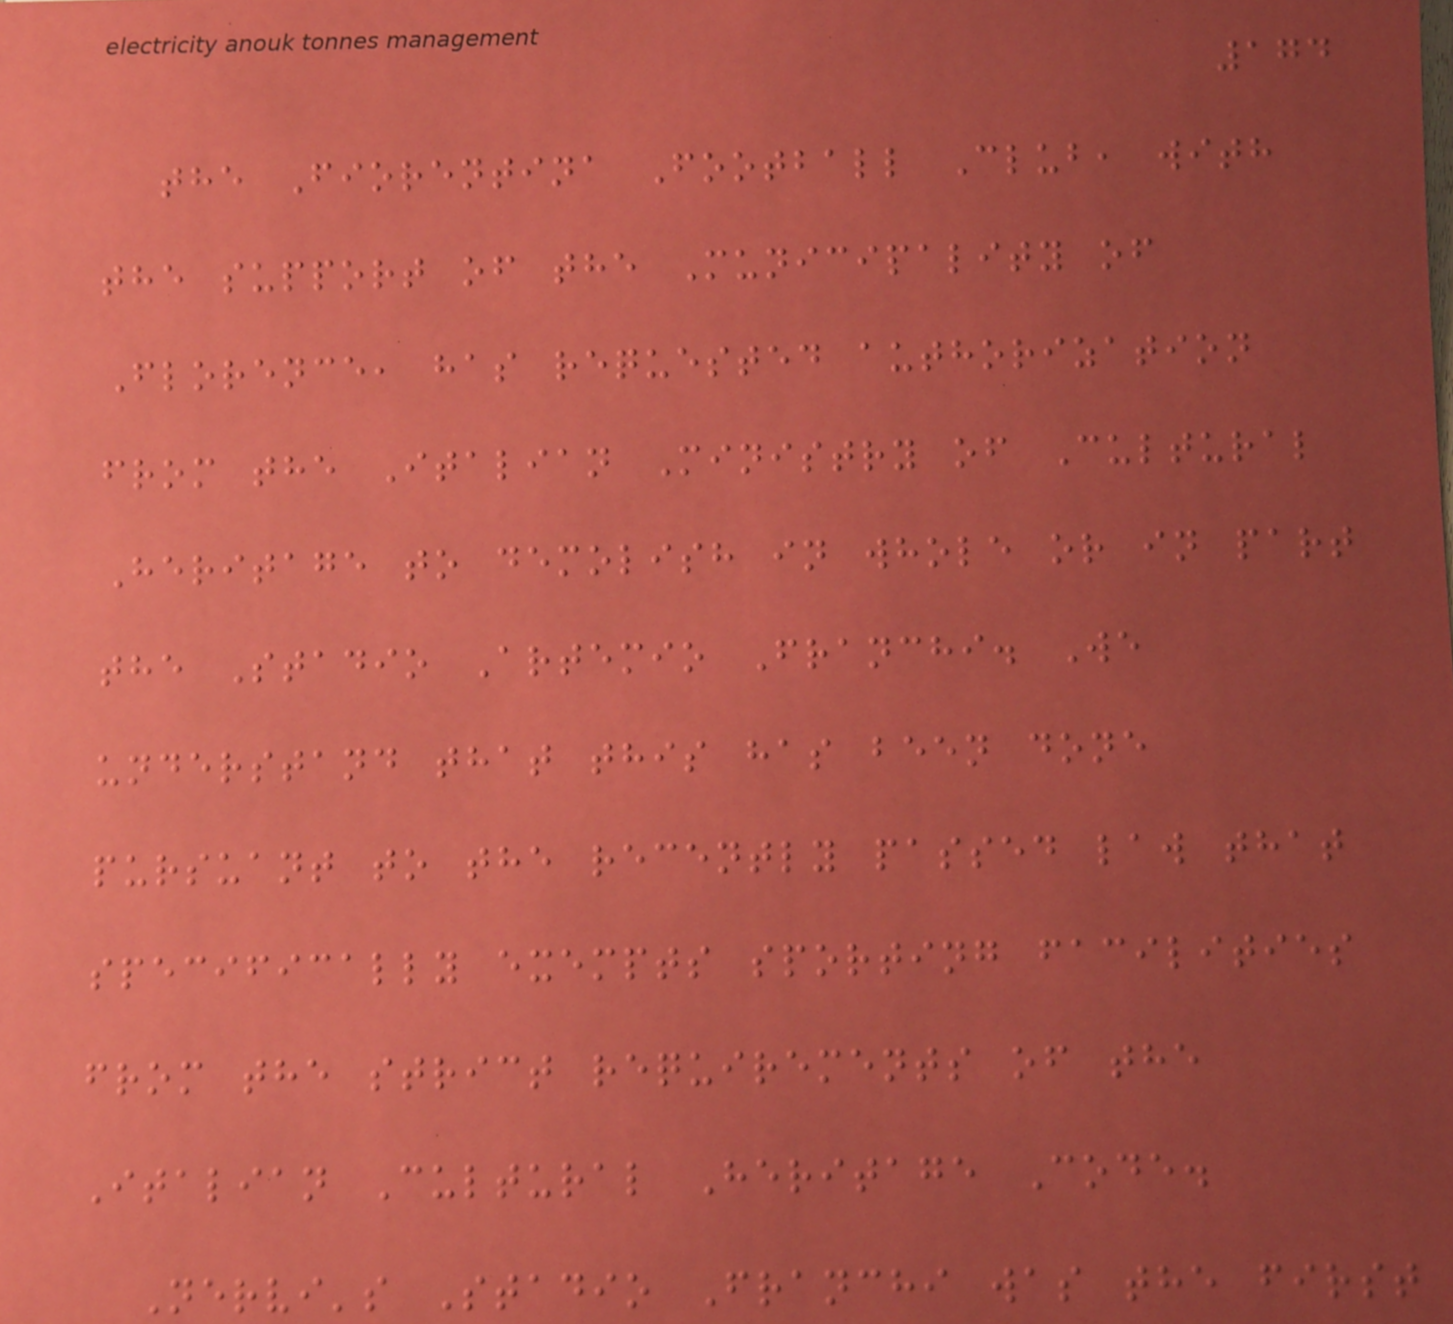174
the Fiorentina Football Club, with
the support of the Municipality of
Florence, has requested authorization
from the Italian Ministry of Cultural
Heritage to demolish in whole or in part
the Stadio Artemio Franchi. We
understand that this has been done
pursuant to the recently passed law that
specifically exempts sporting facilities
from the strict requirements of the
Italian Cultural Heritage Code.
Nervi's Stadio Franchi was the first
